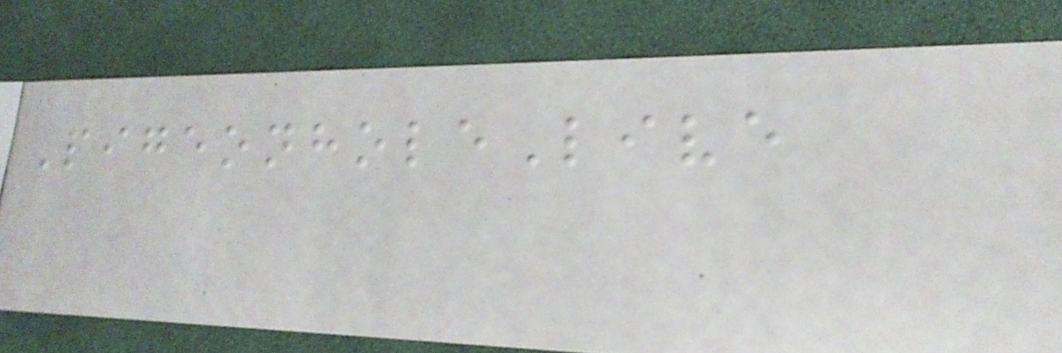PigeonholeLive
